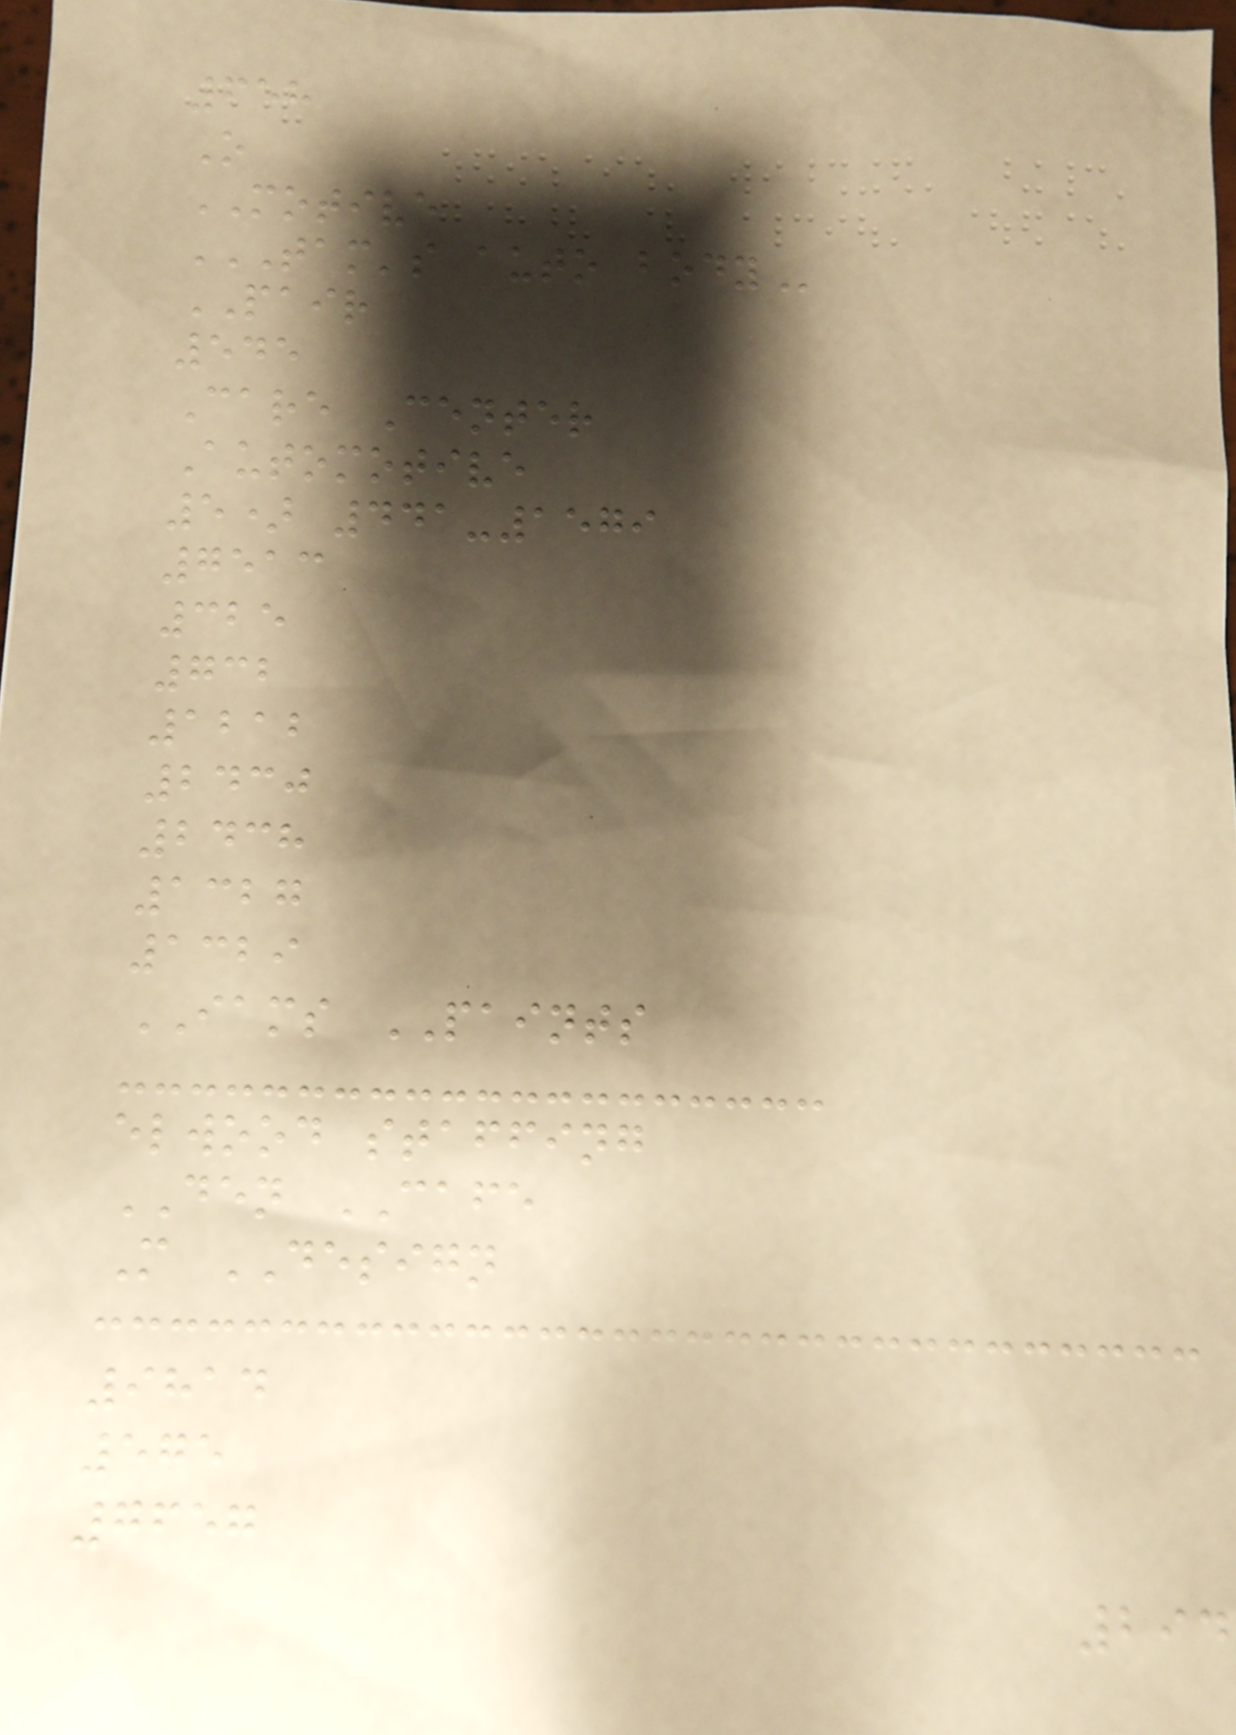658
O
MOTIVE
TAM'S AUTO BODY
PAIR
545
Care Center
Automotive
5) 441-1579
7513
325
732
1212
2430
2438
1327
1329
IAMS PAINTS
elwood staffing
DEN CAFE
M DESIGN
9814
575
7657
294
